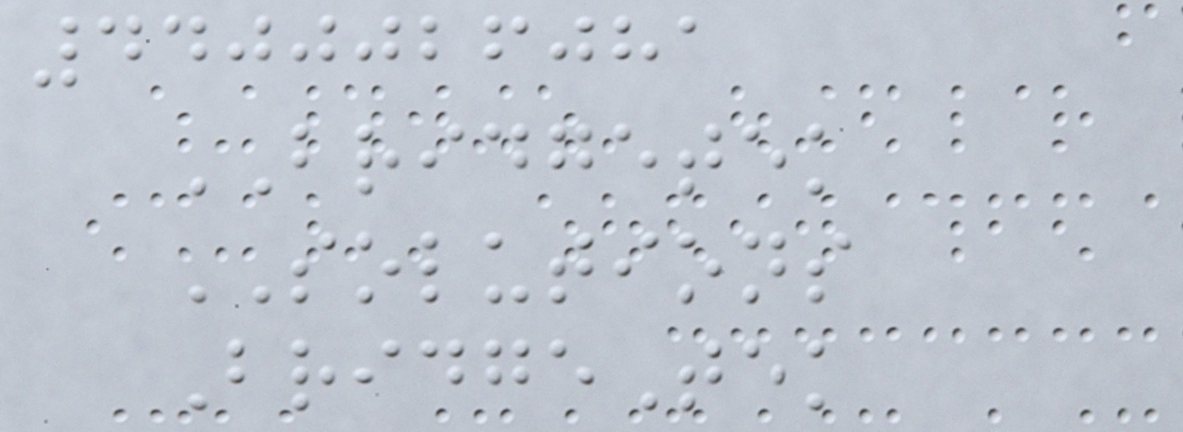4400026081
BRIDGETEK
SOLUTIONS
BridgeTek
